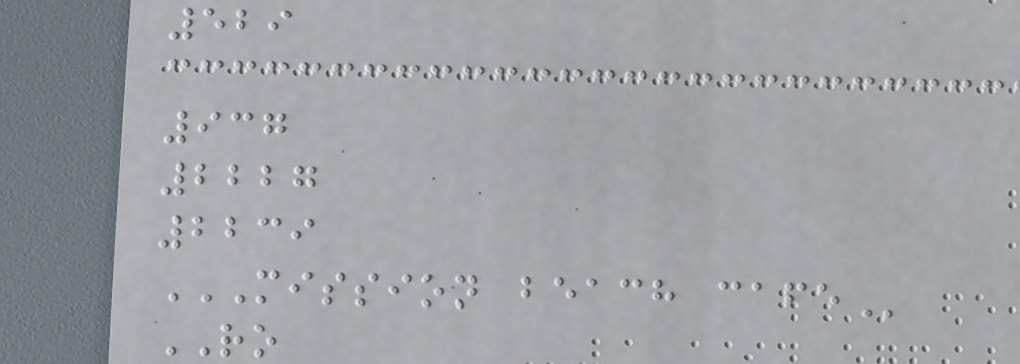529
937
2227
2239
MISSION BEACH CAFE
RO
